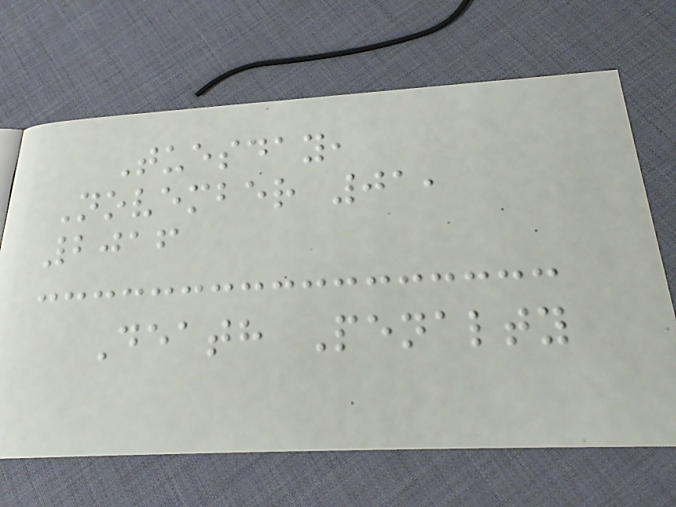Tuesday,
November 01,
2016
Death Penalty
